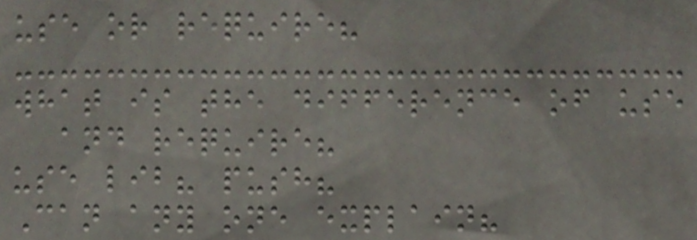use or require?
what is the difference of use
and require?
use lib? push?
Can any one explain?
